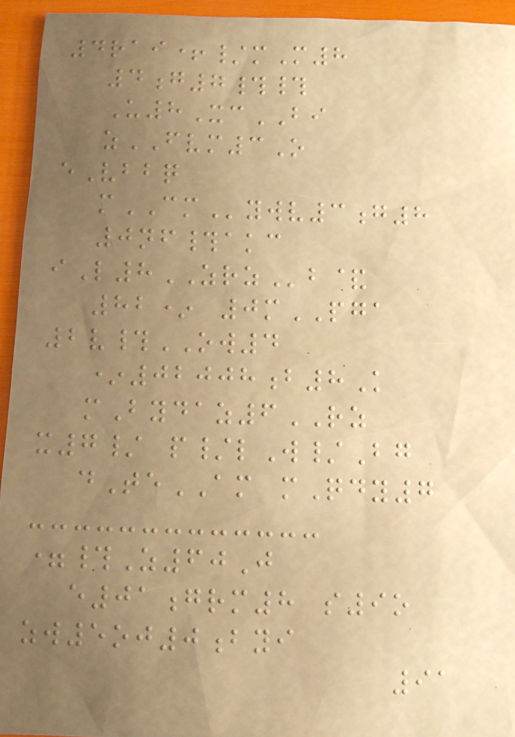4rai+/mM8
4g7##
U8XcBI
zFVM3O
eVbbq
mCMywv3g8
0nf#akc
iL8ZRZb&
82* 0mPGA
2v#OW4
*02008b8K
mBydaz6RZ
x7/ p/lW/Bg
dTeAM mQdy7
=#Z60J
e01grm8 s9o
zw5oj0byi
91
